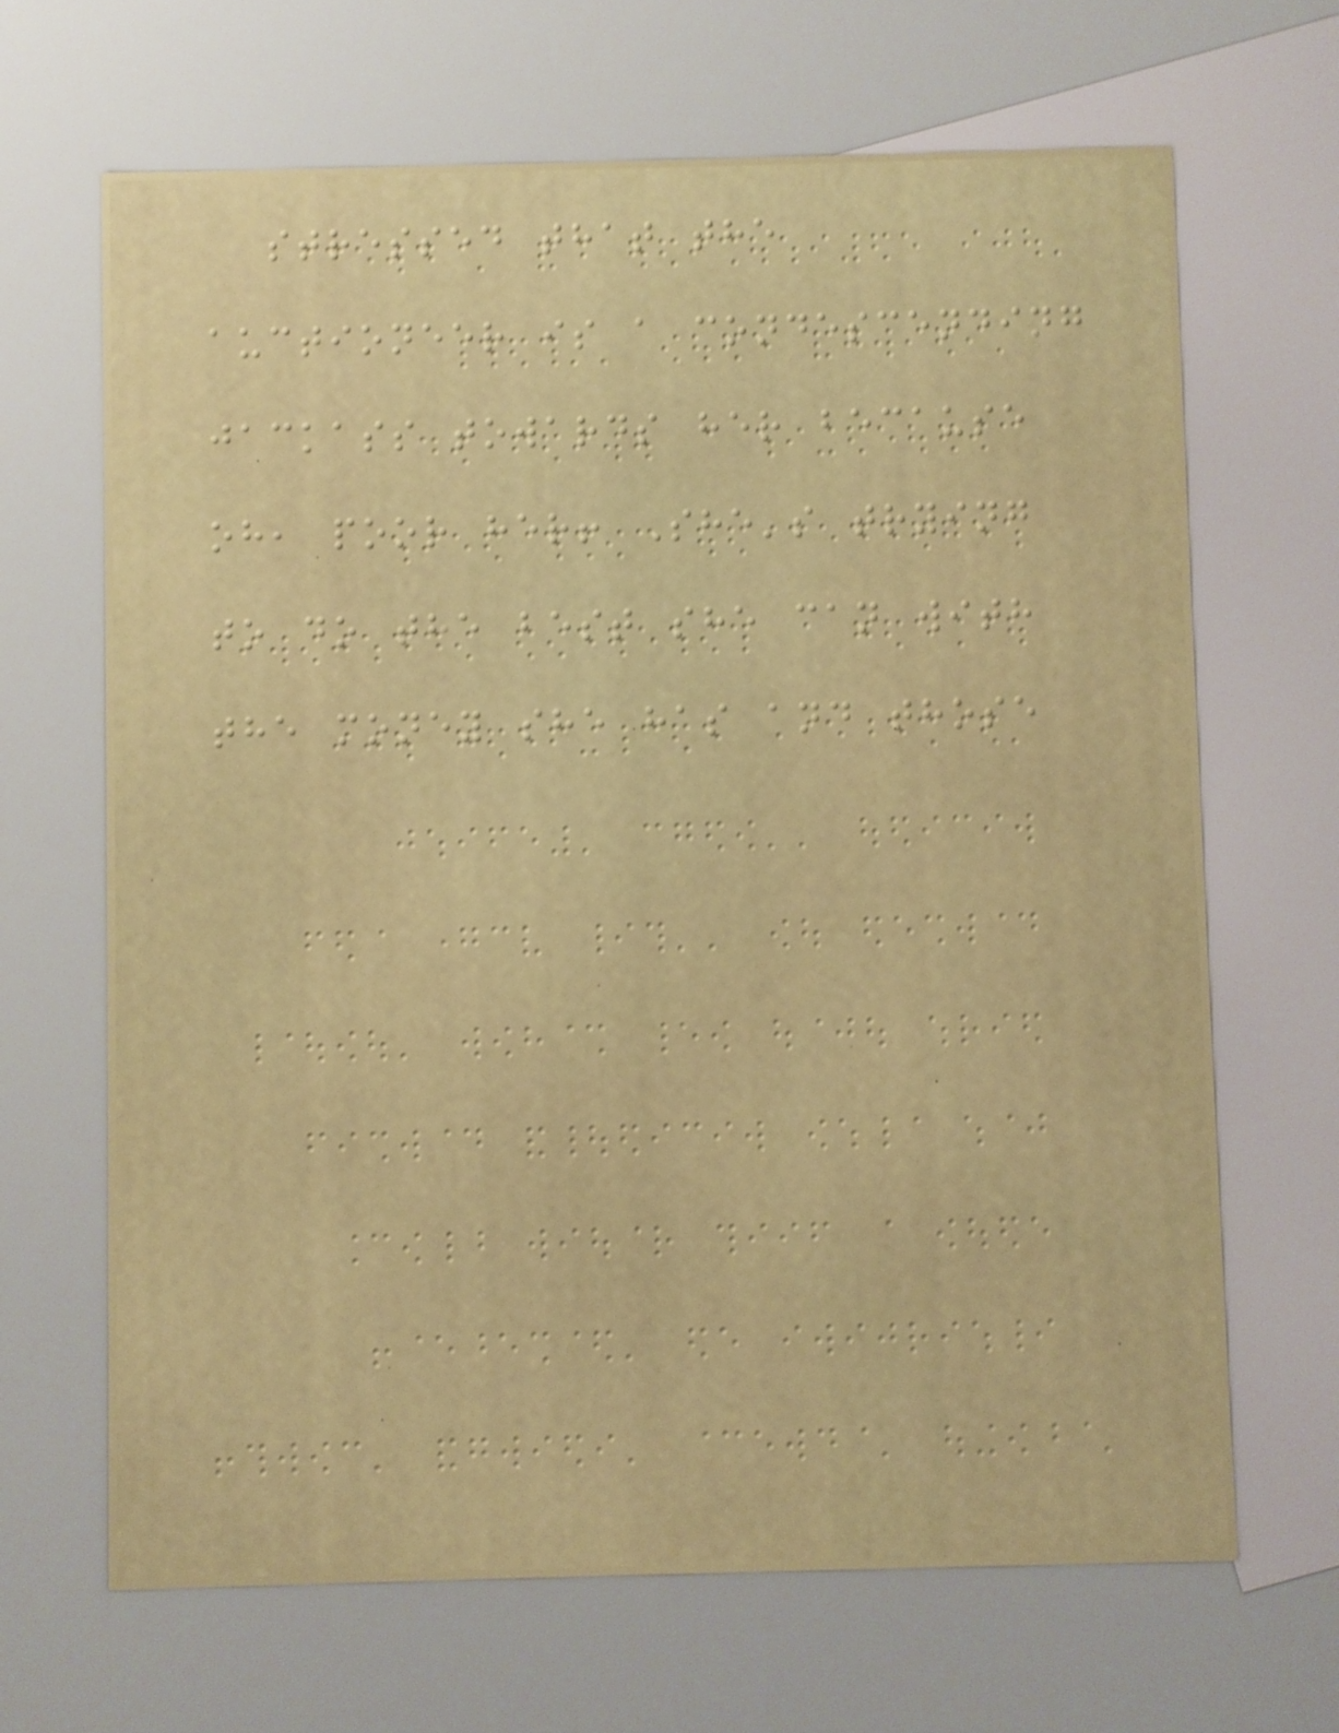stressed that the
auctioneer is a condescending
jackass towards her because
oh, poor her! She's trying
to do the best she can with
the money she has and those
